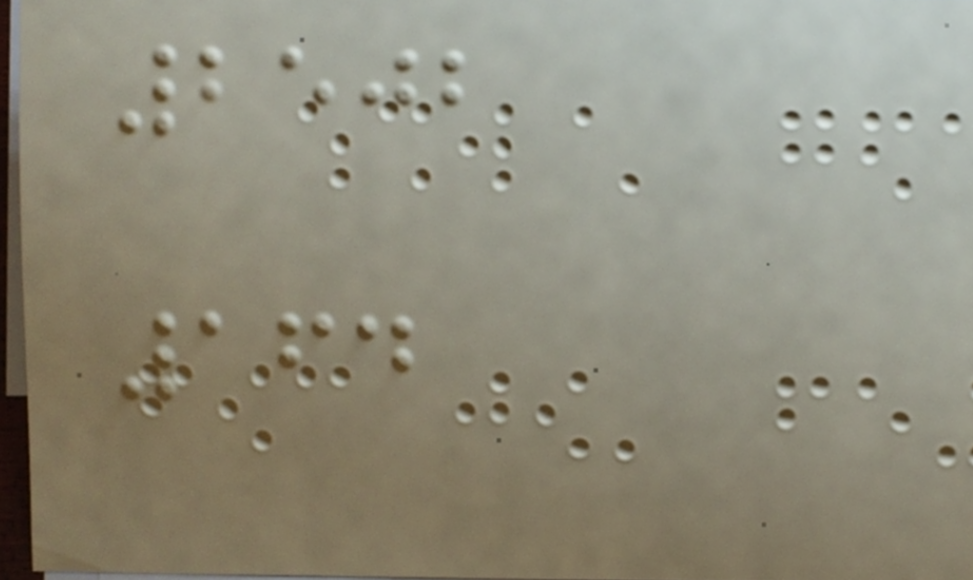2502
164
